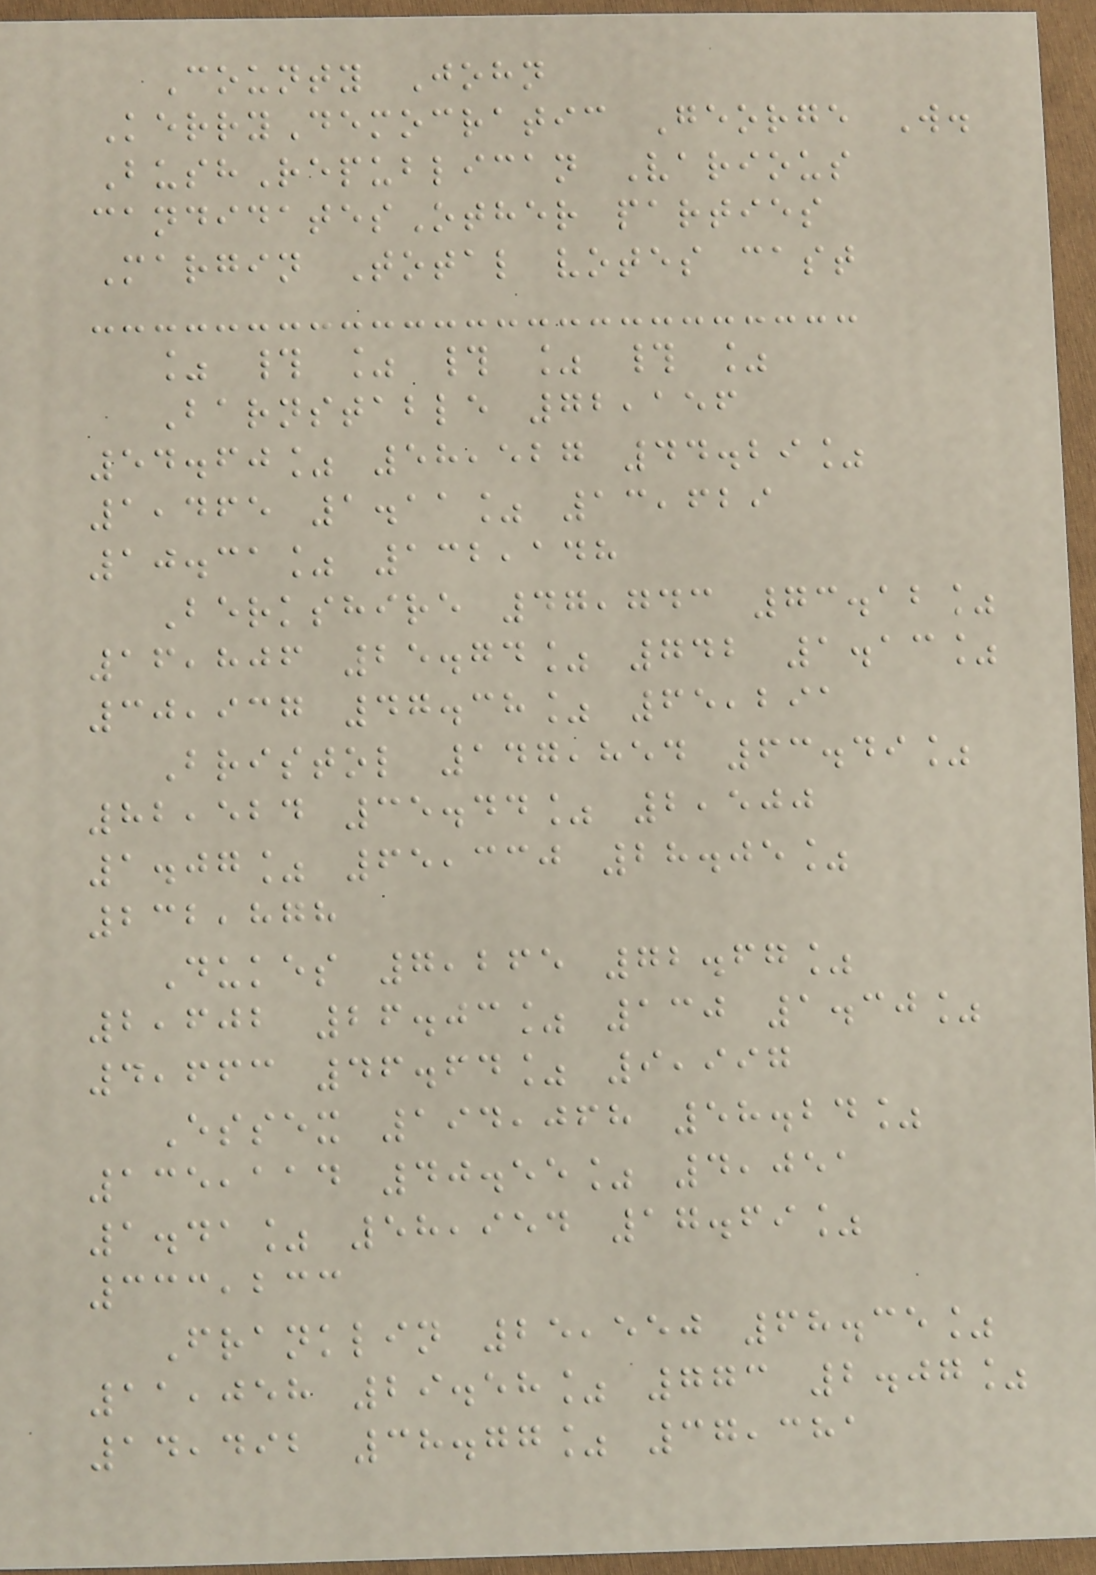County John
KerryDemocratic George W.
BushRepublican Various
candidatesOther parties
Margin Total votes cast
% # % # % # %
Barnstable 72,156
54.60% 58,527 44.29%
1,465 1.11% 13,629
10.31% 132,148
Berkshire 47,743 73.12%
16,806 25.74% 742 1.13%
30,937 47.38% 65,291
Bristol 147,854 63.49%
82,524 35.44% 2,500
1.07% 65,330 28.05%
232,878
Dukes 7,265 72.67%
2,602 26.03% 130 1.30%
4,663 46.64% 9,997
Essex 194,068 58.24%
135,114 40.55% 4,051
1.41% 58,954 17.69%
333,233
Franklin 25,550 68.35%
11,058 29.58% 773 2.07%
14,492 38.77% 37,381
